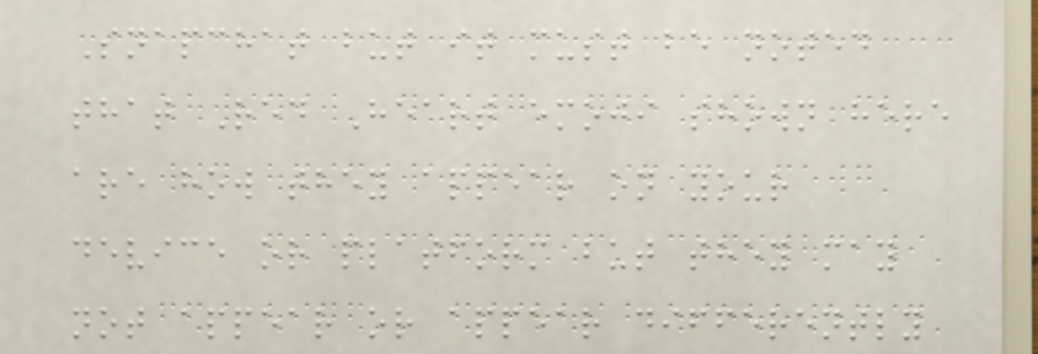Snapchat but it must be noted
that Red Heart emoji shown here
are how they appear on your
device or platform but they may
not appear or appear differently
